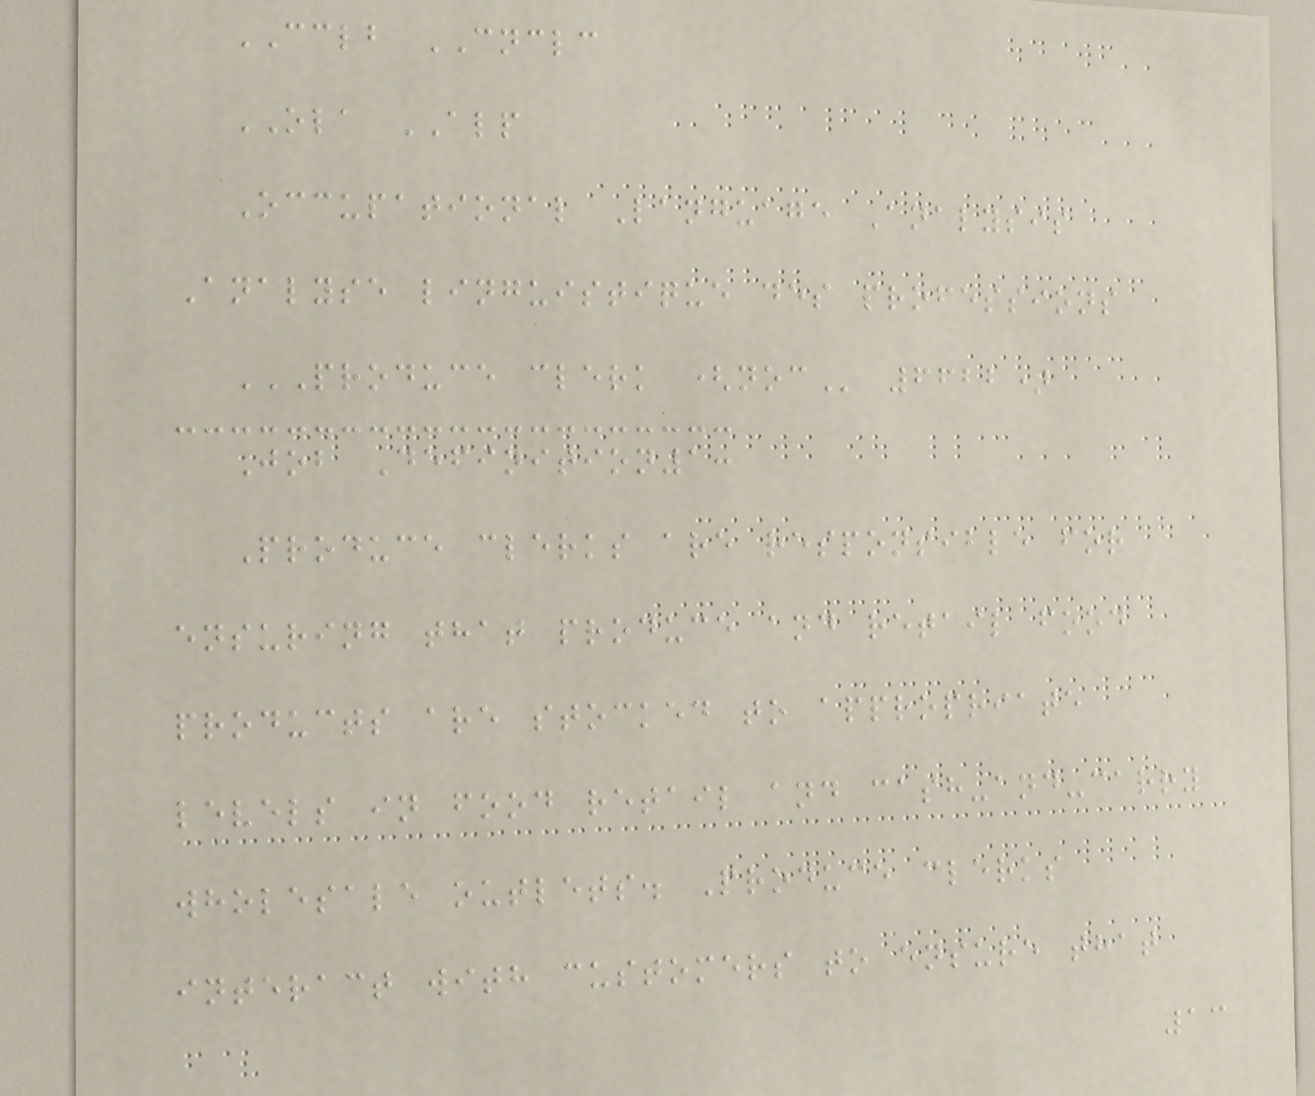CCLB CNCLC
OLA ALP
Occupational Language Analysis
Analyse linguistique des professions
PRODUCE CLERK (NOC 6622)
Job Definition1:
Produce clerks are responsible for
ensuring that produce and retail food
products are stocked to appropriate
levels in food retail and cash-and-carry
wholesale outlets. Produce clerks
interact with customers to ensure that
13
